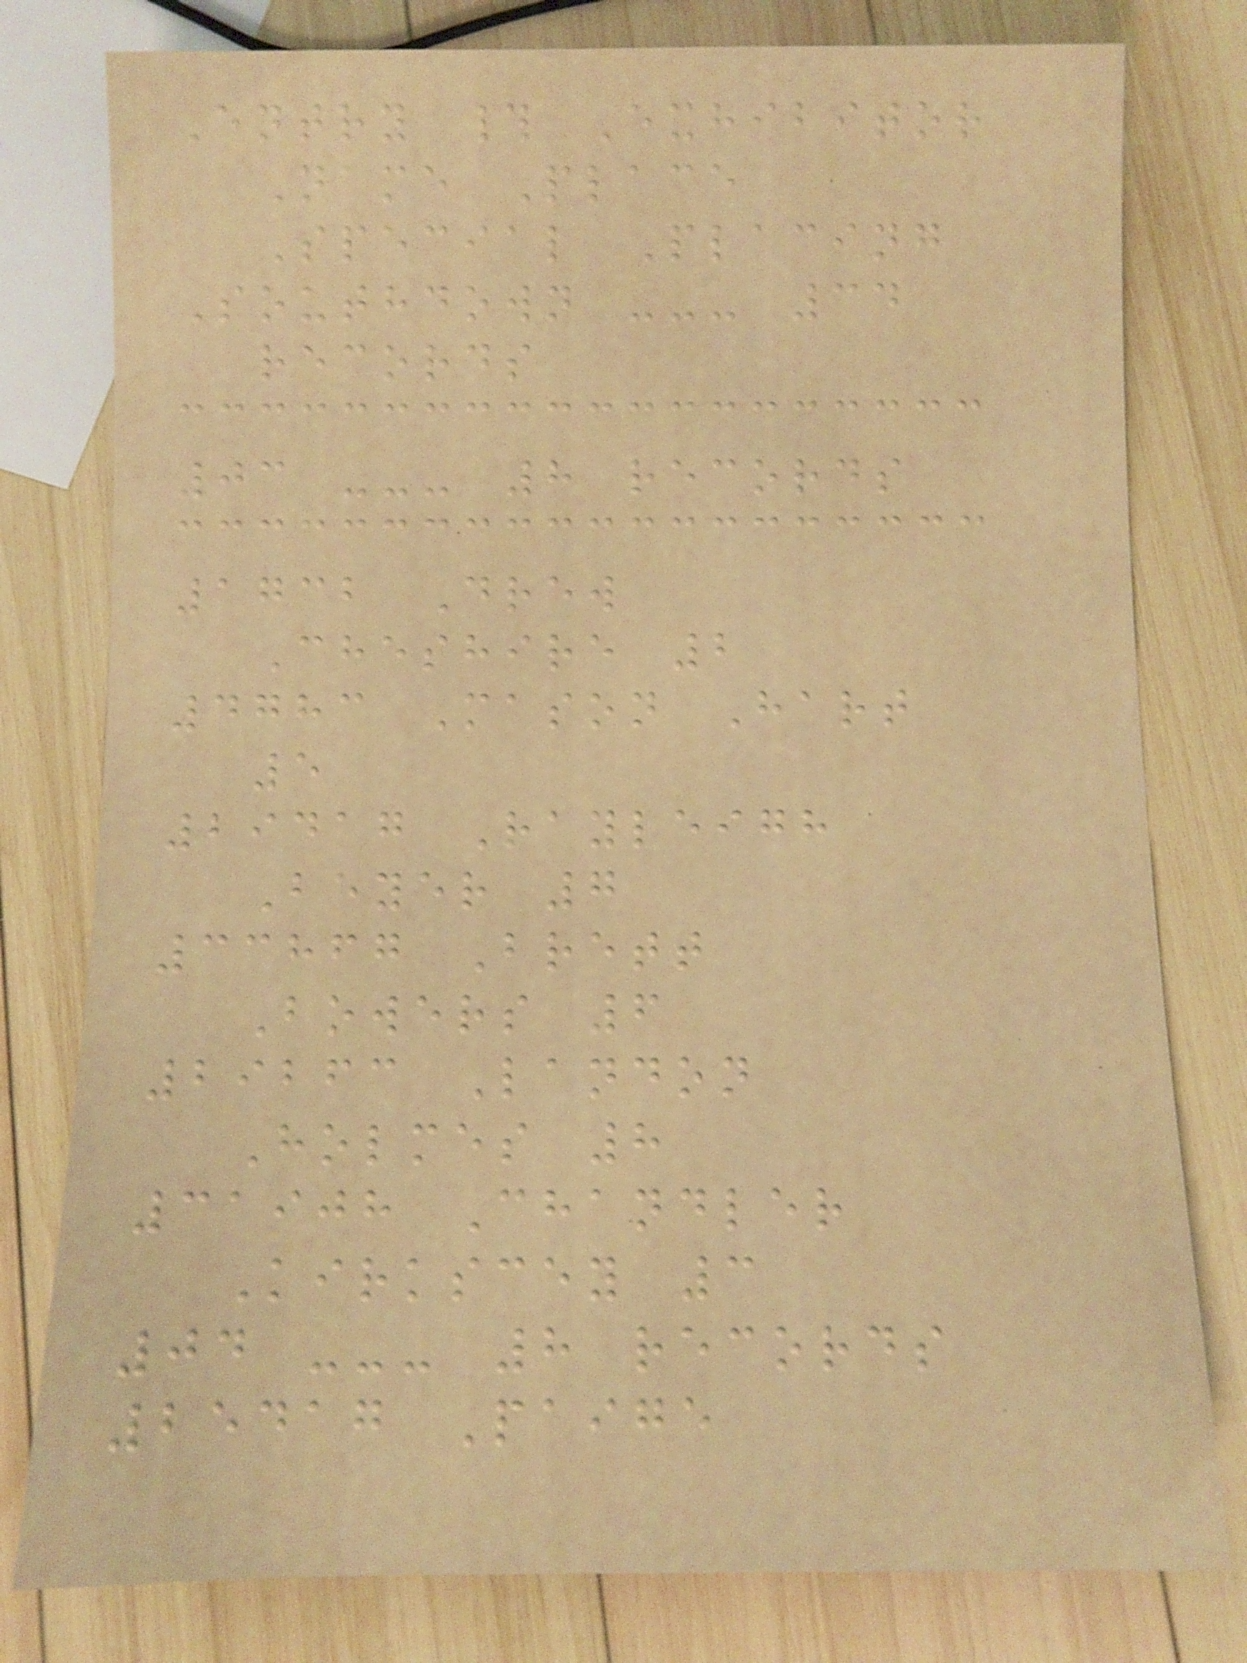Entry # Exhibitor
Name Place
Special Placing
Southdown --- 34
records
03 --- 8 records
1732 Drew
Cheshire 2
4783 Mason Hart
5
29417 Rayleigh
Beyer 7
33867 Brett
Bowers 6
29263 Landon
Holmes 8
31908 Chandler
Kirkscey 3
04 --- 8 records
25417 Paige
